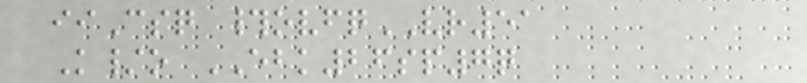iiCsq #ovfqVR51
K/o EBK26sp7q
